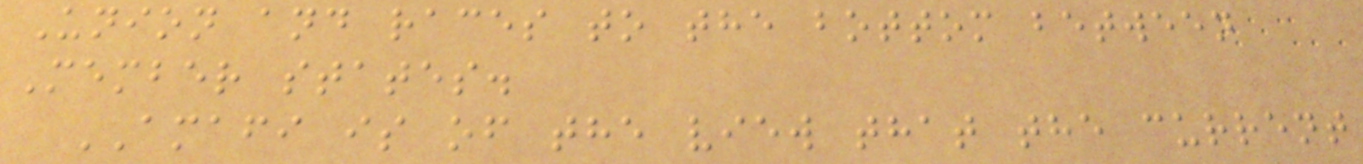Union and races to the bottom between
Member states.
AMAFI is of the view that the current
